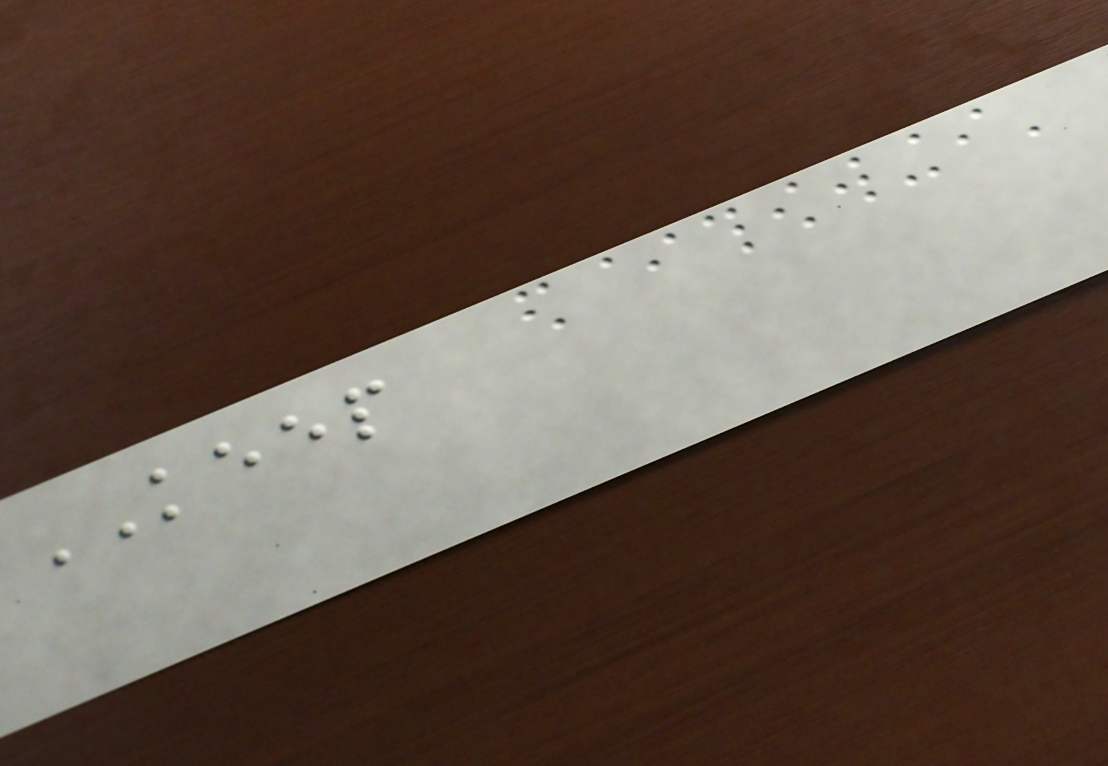KEEP
